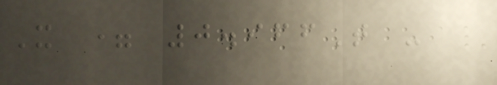X = 0.966T -
